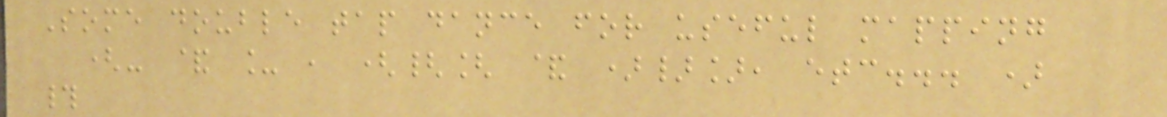Some double tap dance for useful mapping
(- & _ , ({[ & )}], etc... )
#
